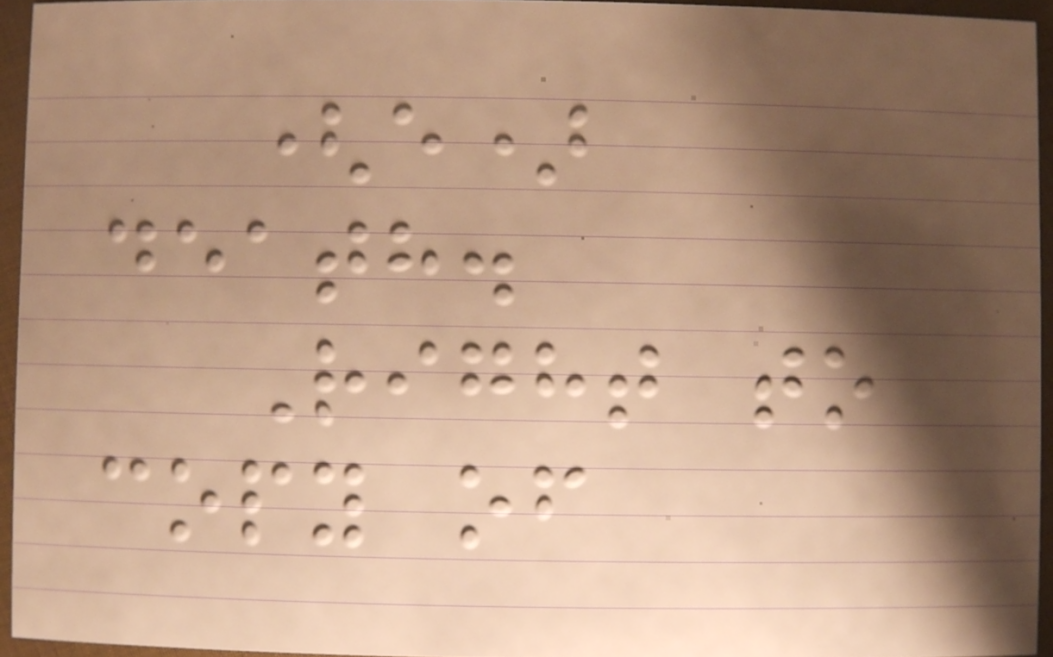(e)
death.
Right to
copy of
